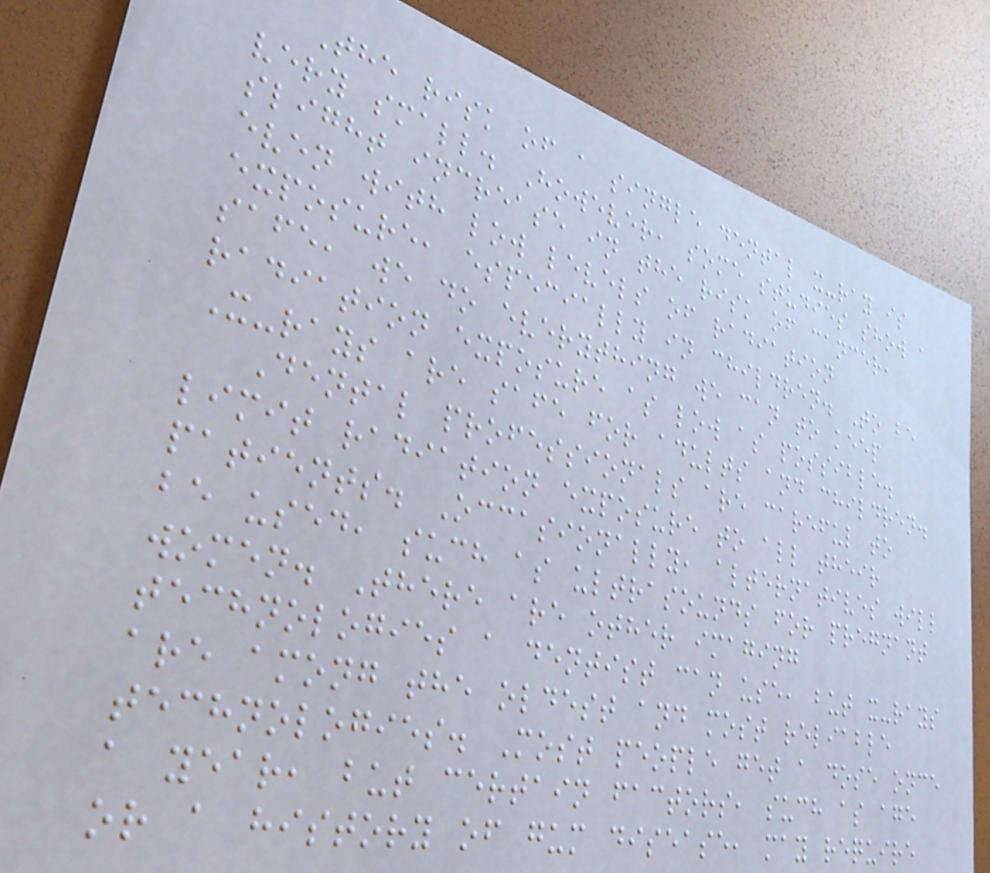The risk of a single dental x-ray is
very small. However, some studies show a
slight increase in the risk of cancer,
even with low levels of radiation
exposure, especially in children. To be
safe, we do everything we can to keep
radiation exposure as low as possible.
X-rays are safe for adults and children.
Dental professionals are careful to
limit radiation exposure to all their
patients. Occasionally, alternatives will
be used, such as ultrasounds for pregnant
women. There are other imaging
technologies a dentist can use, but x-rays
are among the oldest and most reliable
technologies. Most people get a dose once
a year, but certain factors, such as age
or a history of gum disease, may require
